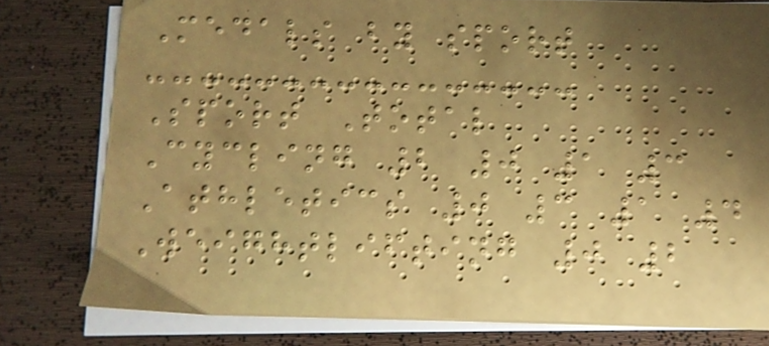Medals by sport
Sport Total
Cycling 2 0 1 3
Athletics 0 3 1 4
Weightlifting 0 2
